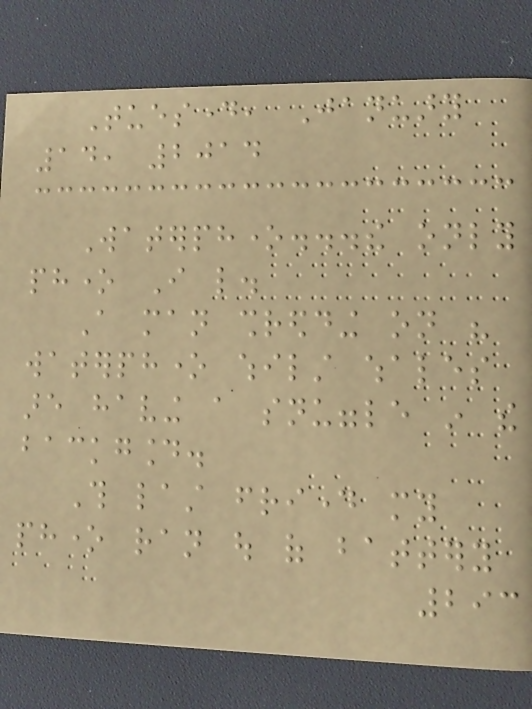Tuesday, January
14, 2014
Waterphone...the only
phone I like.
A man shredding on his
waterphone whilst whales
are having a snuggle in the
backgound.
This last friday my
phone ran out of battery
293
